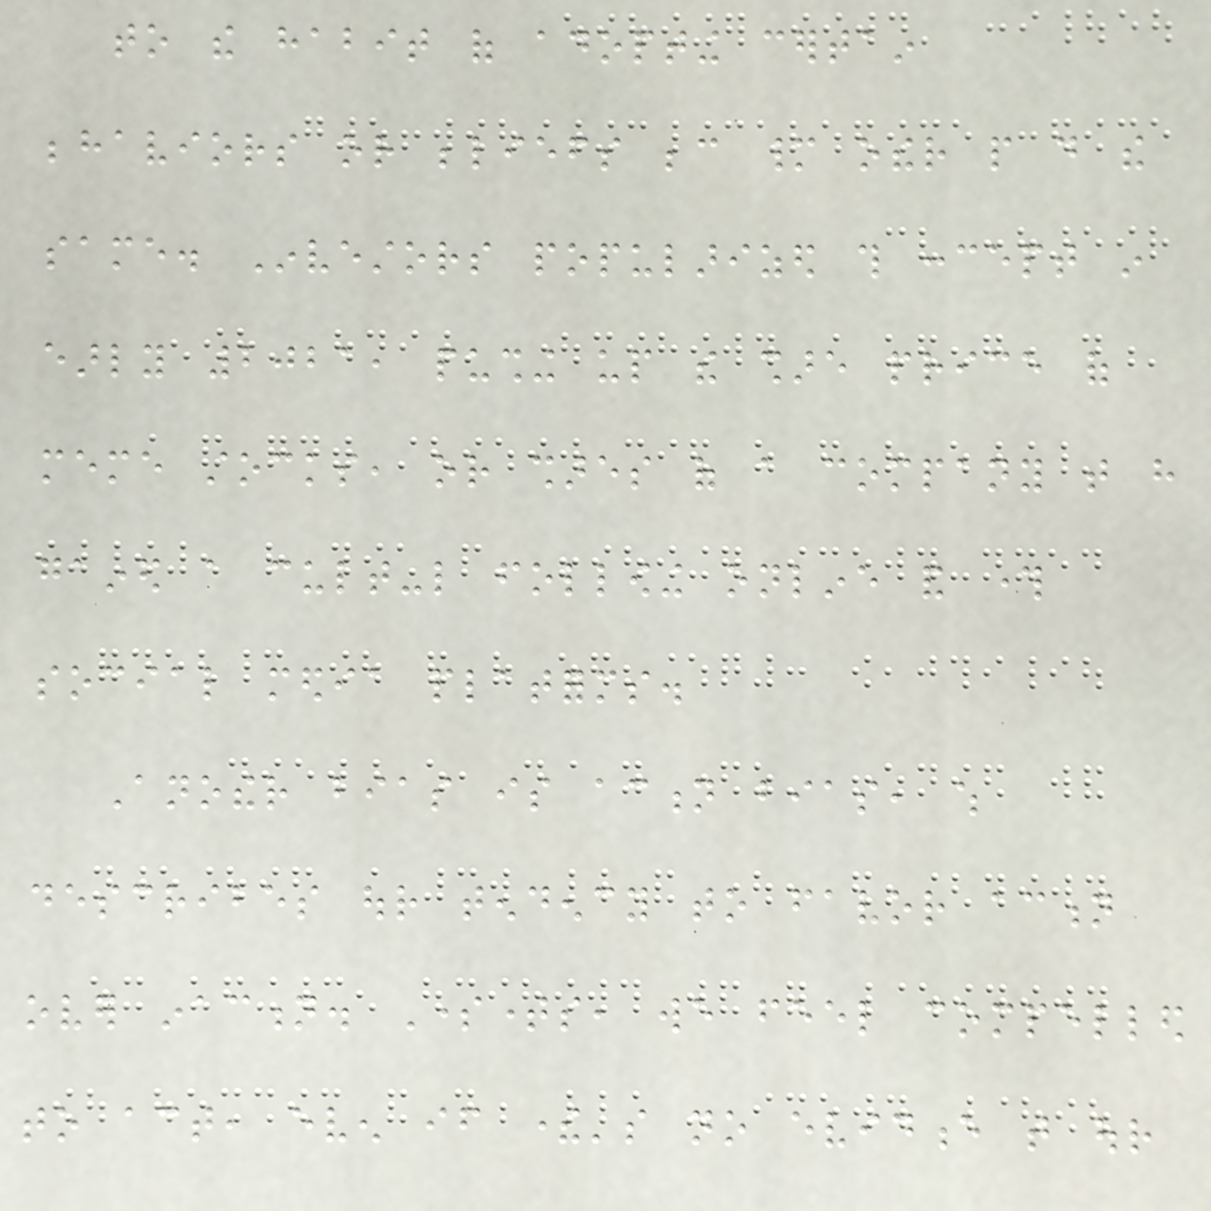to the habit of adopting certain
behaviors or beliefs because many other people do the
same. Investors popularized this concept in
early 2021, pushing up the share price of
meme stocks, or shares of a company that have
gained a cult-like following online and through
social media platforms.
Another bias is action bias, which
describes our tendency to favor action
over inaction. Sometimes, we feel compelled
to act, even if there's no evidence that our
